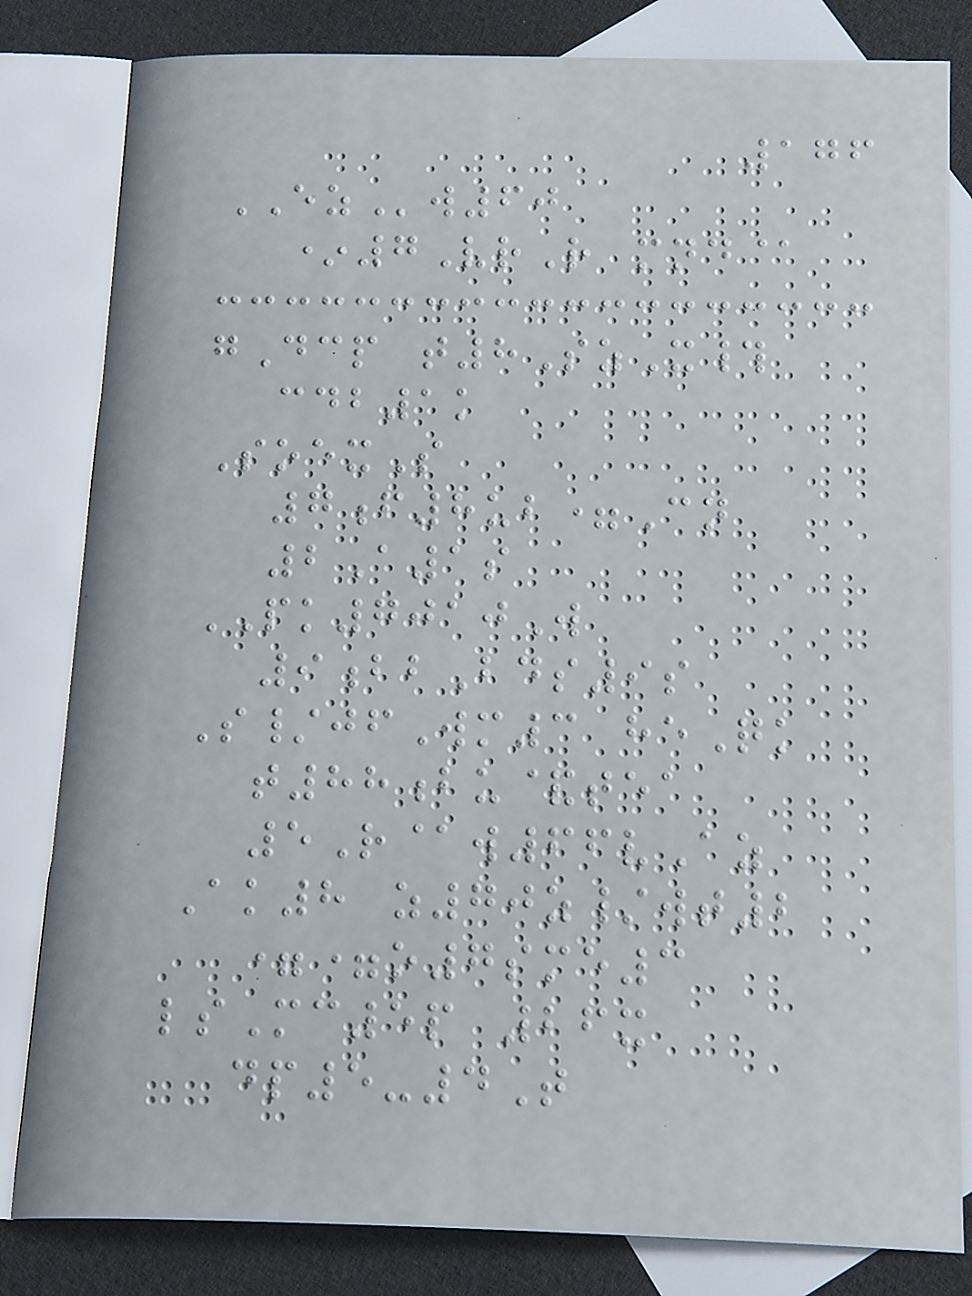176
EZw60
*7VrR mnd@
gDcp t8SzX#
cdb1k
SoexS
7f8ub=Cn
2A1s
PK7010W
9bbBds9s
S/jfWm3 heQk
t88bu&tea
5R@w66vAz
Ak8 z70z/wt2
==o7sme3
lsMc5p 26x
dp5-4T
